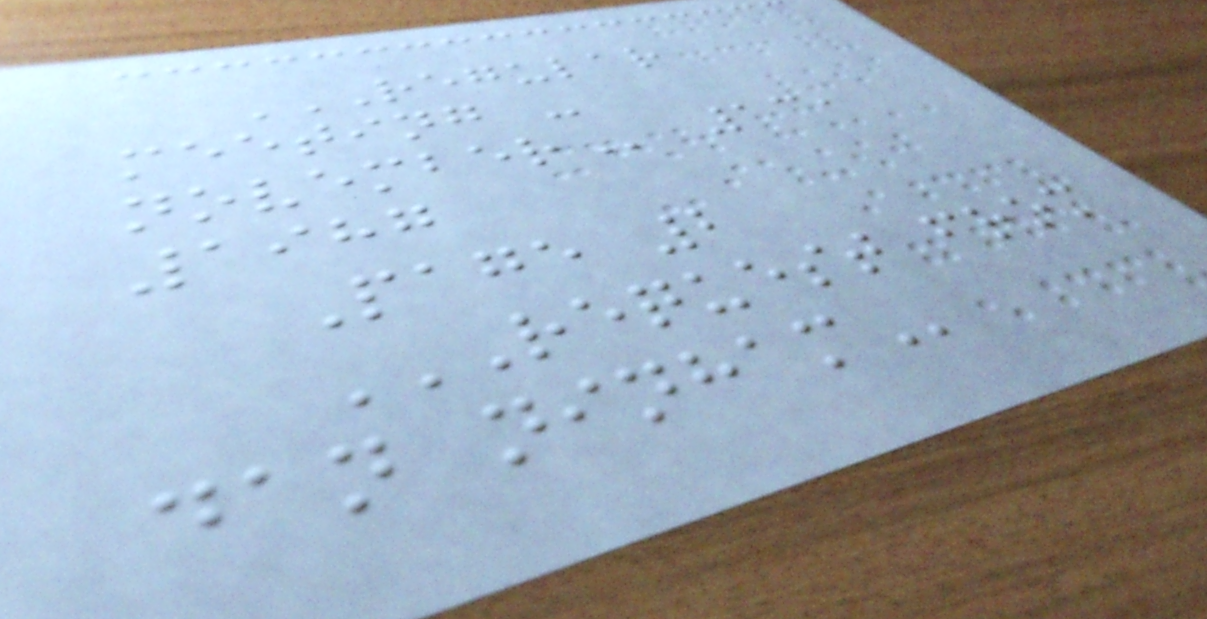REGULAR
MEETING -
NOVEMBER 13,
1987
Page 2
REQUEST FROM
DAN NINHAM
